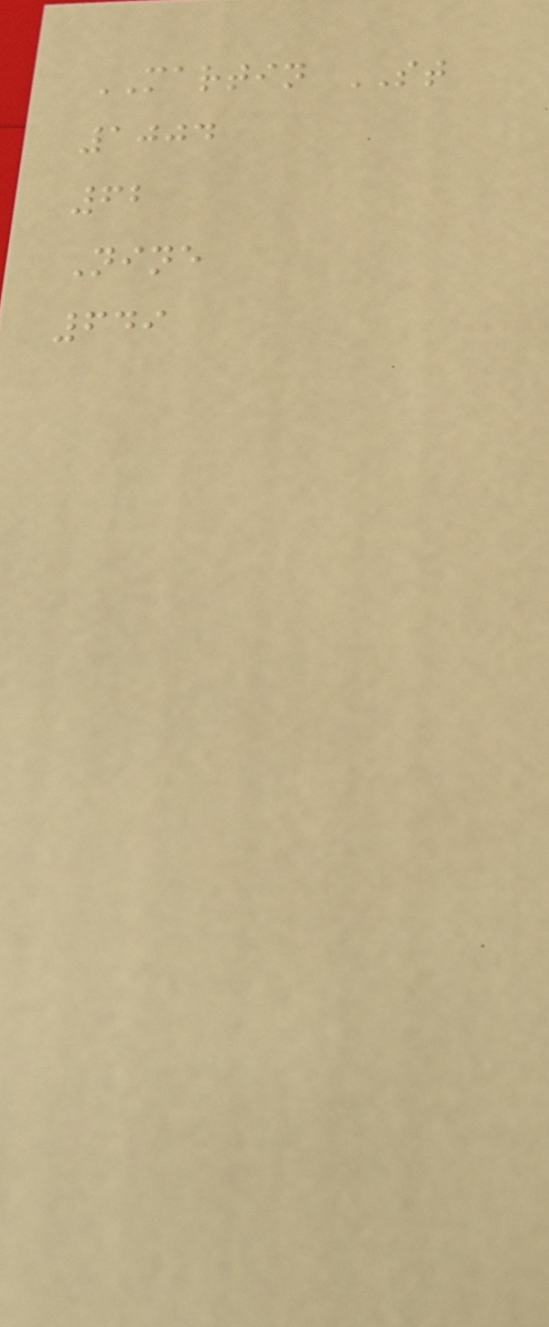MARTIN ST
1004
62
Nine
649
